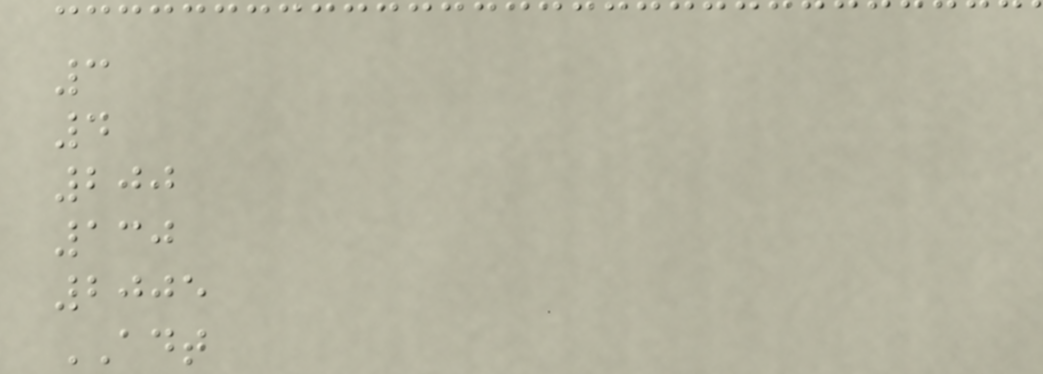3
4
200
130
2005
ADT
